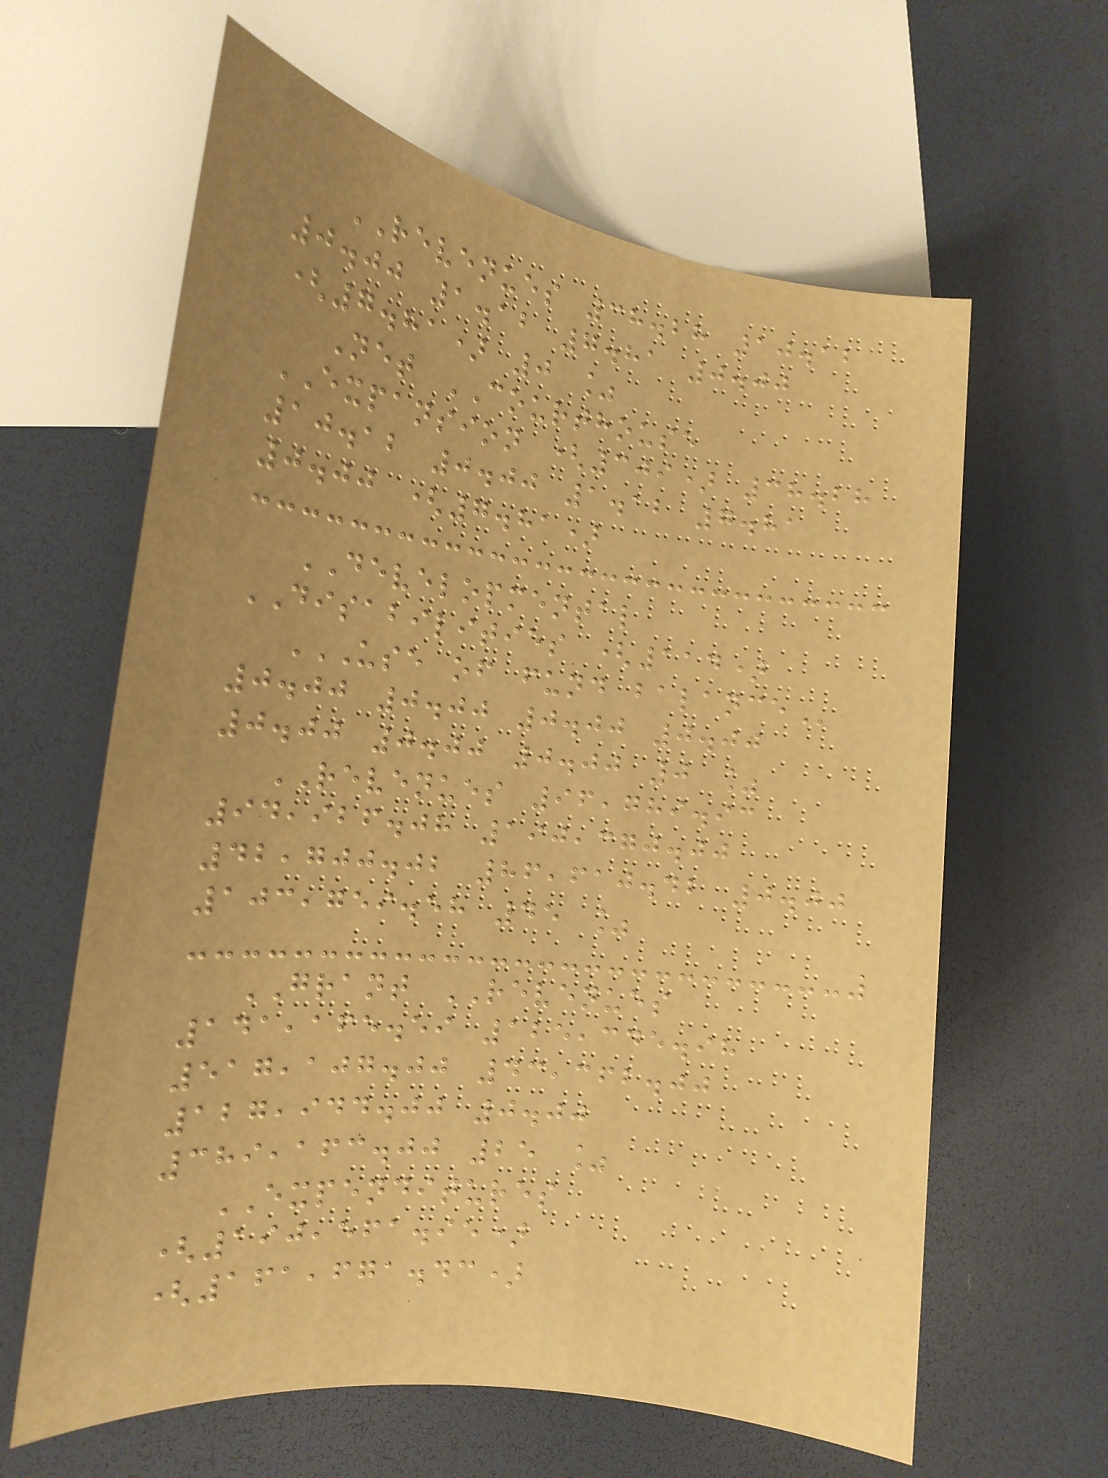REVENUES 38.28 10.12
0.00 1.12 7.81 0.00
(7.81) 0 %
Net COURTHOUSE
EXPANSION (309) 38.28
10.12 0.00 1.12 7.81
0.00 (7.81)
DEVELOPMENTAL
DISABILITIES (114)
USE OF FUND BALANCE
0.00 0.00 0.00 0.00
0.00 0.00 0.00 0 %
REVENUES 96,789.93
94,926.08 190,370.00
42,700.02 86,610.42 0.00
103,759.58 45 %
GRANT REVENUES
141,165.59 125,345.98
517,107.00 43,362.00
127,944.00 0.00
389,163.00 25 %
EXPENDITURES
(190,561.95)
(161,671.43)
